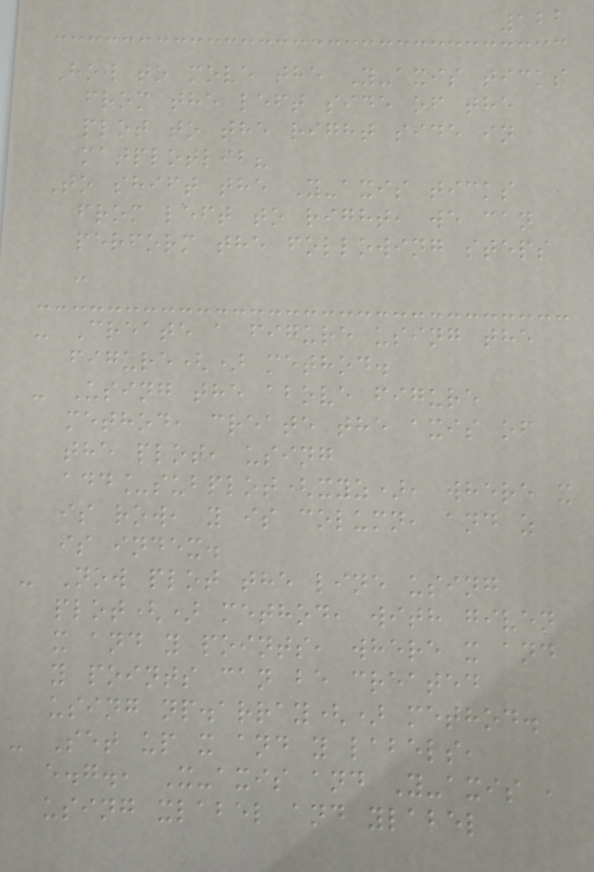122
How to move the Y-axis ticks
from the left side of the
plot to the right side in
matplotlib?
To shift the Y-axis ticks
from left to right, we can
perform the following steps
-
- Create a figure using the
figure() method.
- Using the above figure
method, create the axis of
the plot, using
add_subplot(xyz), where x
is row, y is column, and z
is index.
- Now plot the line using
plot() method, with given
x and y points, where x and
y points can be created
using np.array() method.
- Set up x and y labels,
e.g., X-axis and Y-axis ,
using xlabel and ylabel
